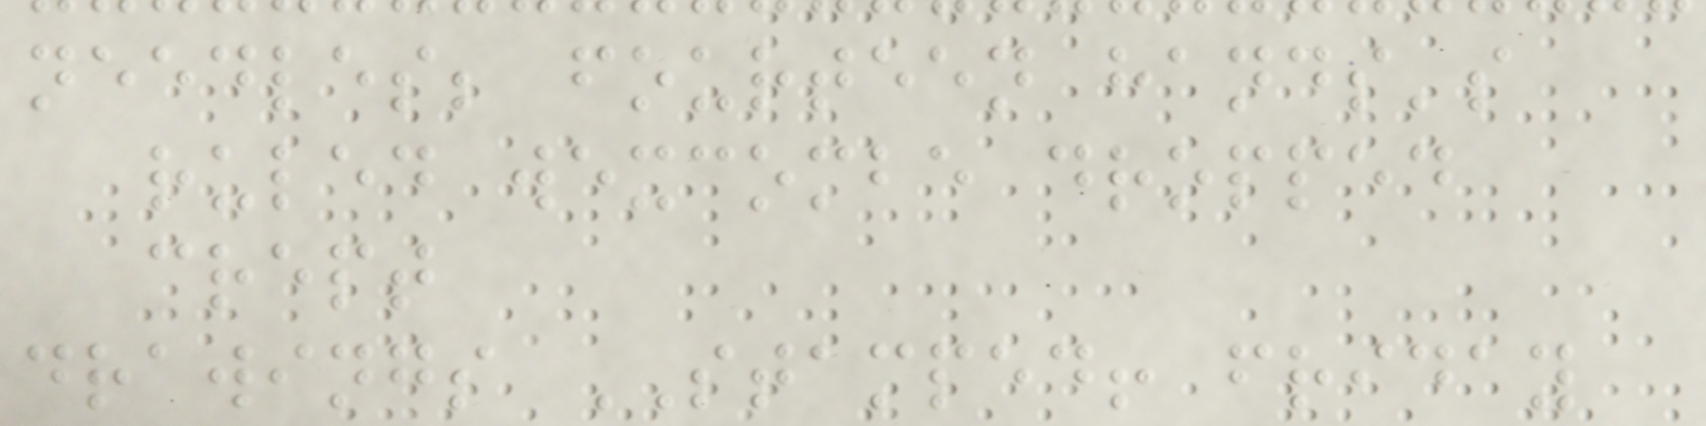needles; fourteen hands's
ruled wexcombe dropped
crept
drawings STAMPED! friday
